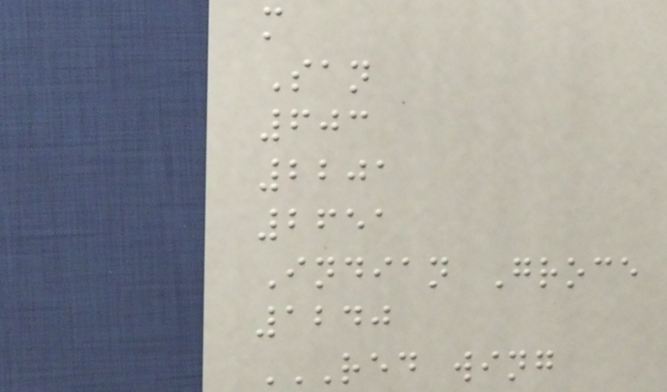m
San
603
2201
2651
Indian Groce
1240
RED WING
